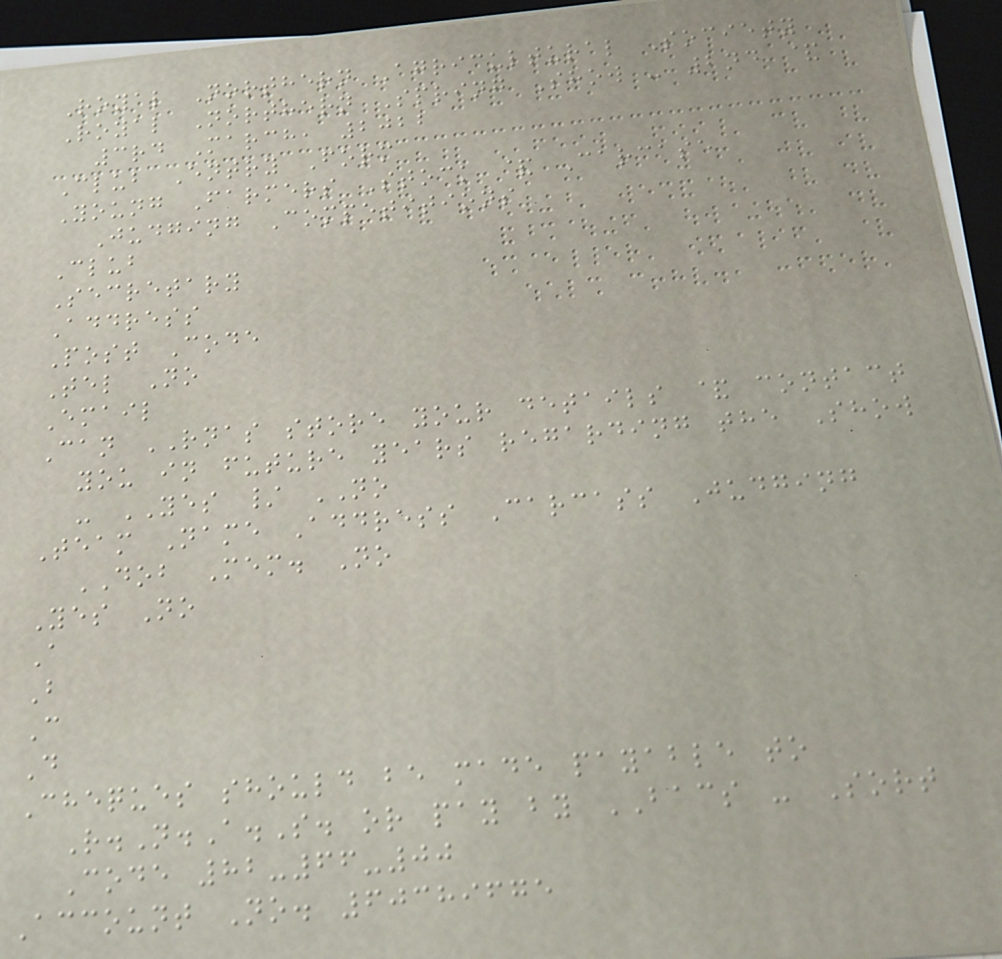Royal Northern Agricultural Society
Royal Northern Spring Show - 2nd &
3rd March, 2022
Club Entry Form
Young Farmers Stock & Carcase
Judging Competitions
Club
Secretary
Address
Post Code
Tel No
Email
Can RNAS store your details & contact
you in future years regarding the Show
- YES / NO
Team Name Address Carcass Judging
DOB Mem. No
Yes No
A
B
C
D
Cheques should be made payable to
R.N.A.S. or pay by BACS - Sort
Code 82-66-00
Account No. 60389675
